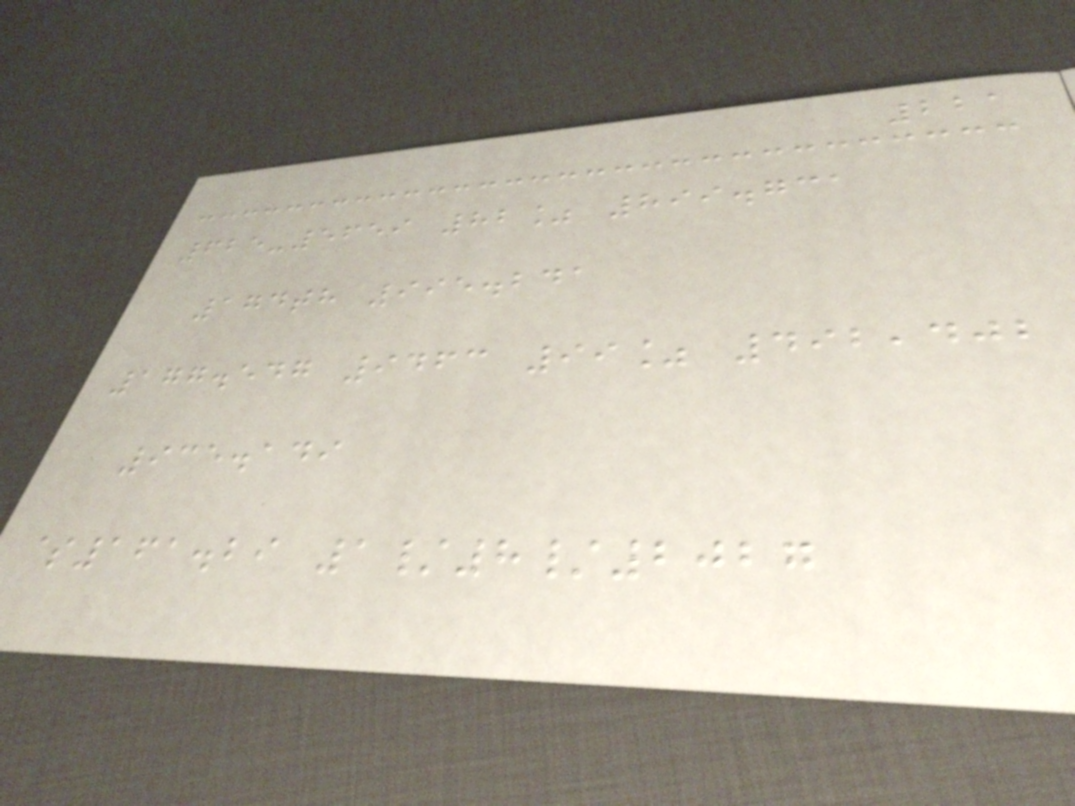221
625-5659 82% 899.731
174th 995.241
177.547 9463 99% 492,402
935.149
$161.29 1/8/2027
